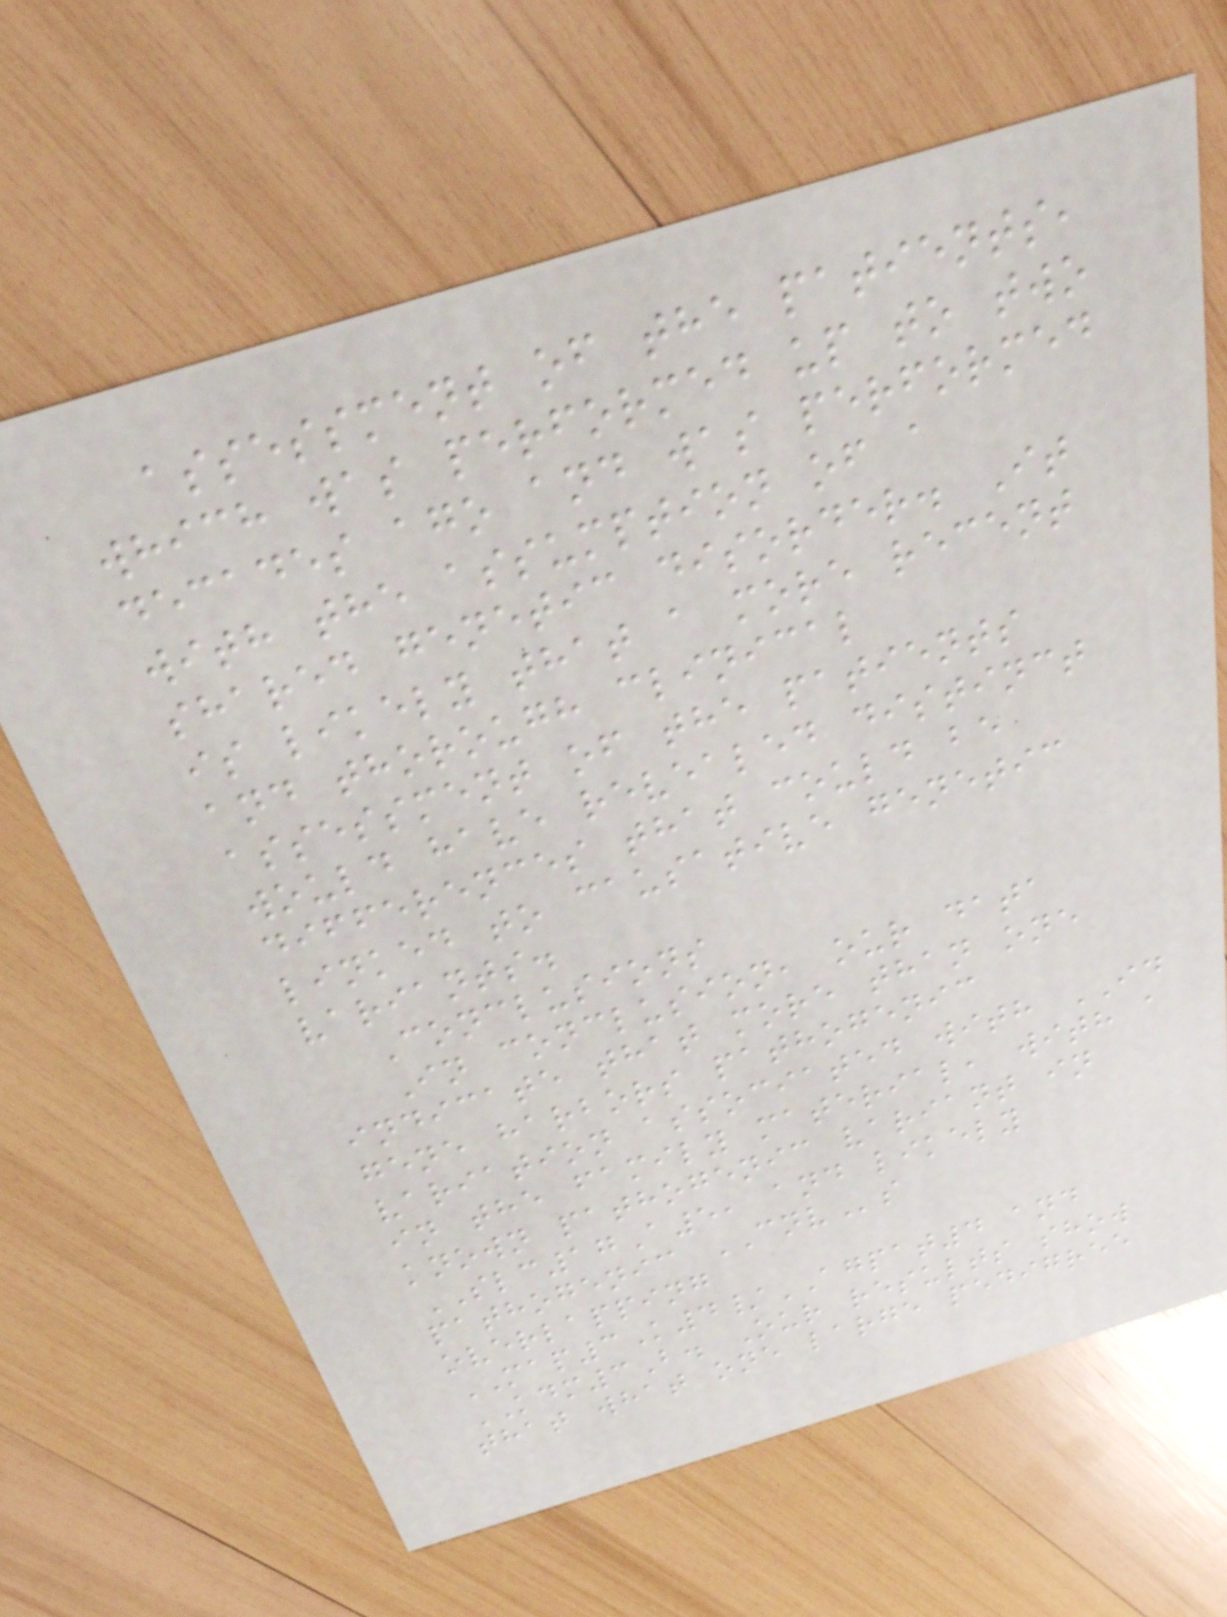assessment of the patients,
which was performed up to two
decades ago and was performed
with the assumption of a
shared genetic disorder. It
is likely that a more recent
and thorough clinical
assessment of the patients
would have revealed distinct
differences that could be
linked to causative genetic
variants.
Conclusions
In conclusion, our data
indicate that more than one
gene harbors pathogenic
variation associated with ID
in the family material, with a
known pathogenic variant in
SLC17A5, and likely
pathogenic CNVs
overlapping
MAP3K4/AGPAT4 and
KDM3B. Our results show
that what one large pedigree
